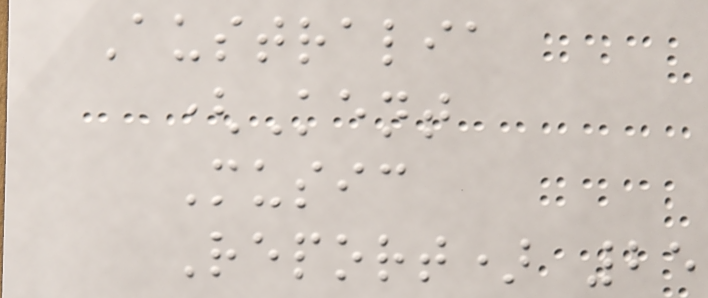Australia
(Kent
Music
Report) 25
